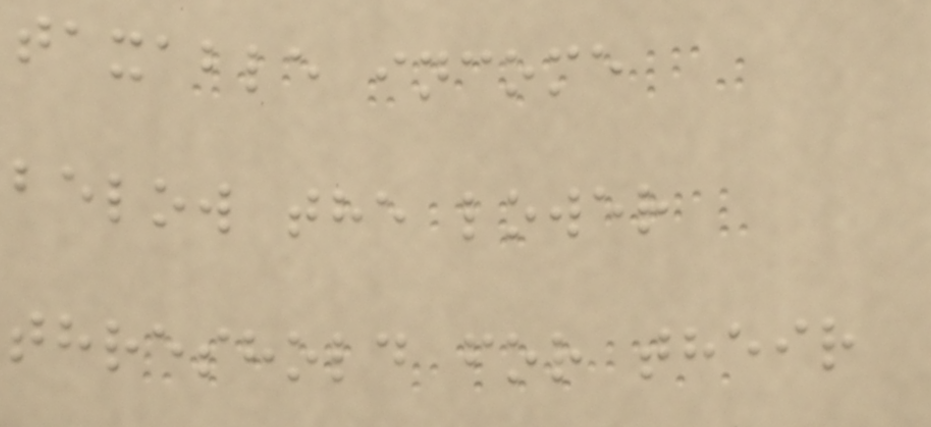taxable income
below the lower
threshold for their
